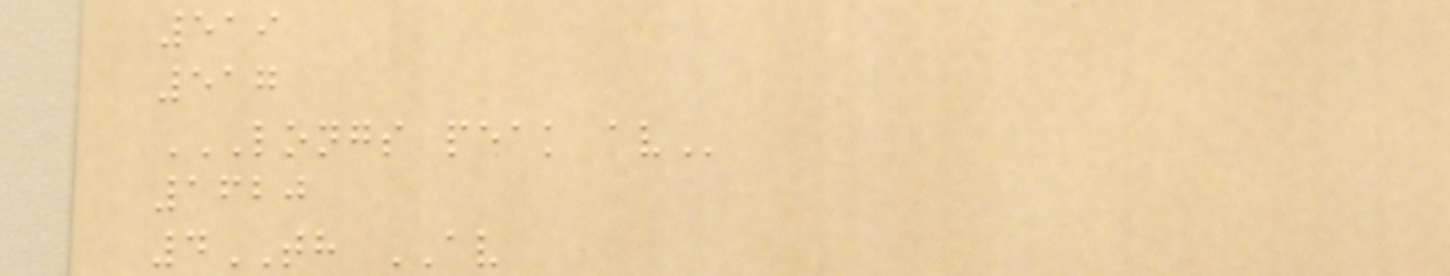519
517
LONGS PEAK AV
1620
4TH AV
